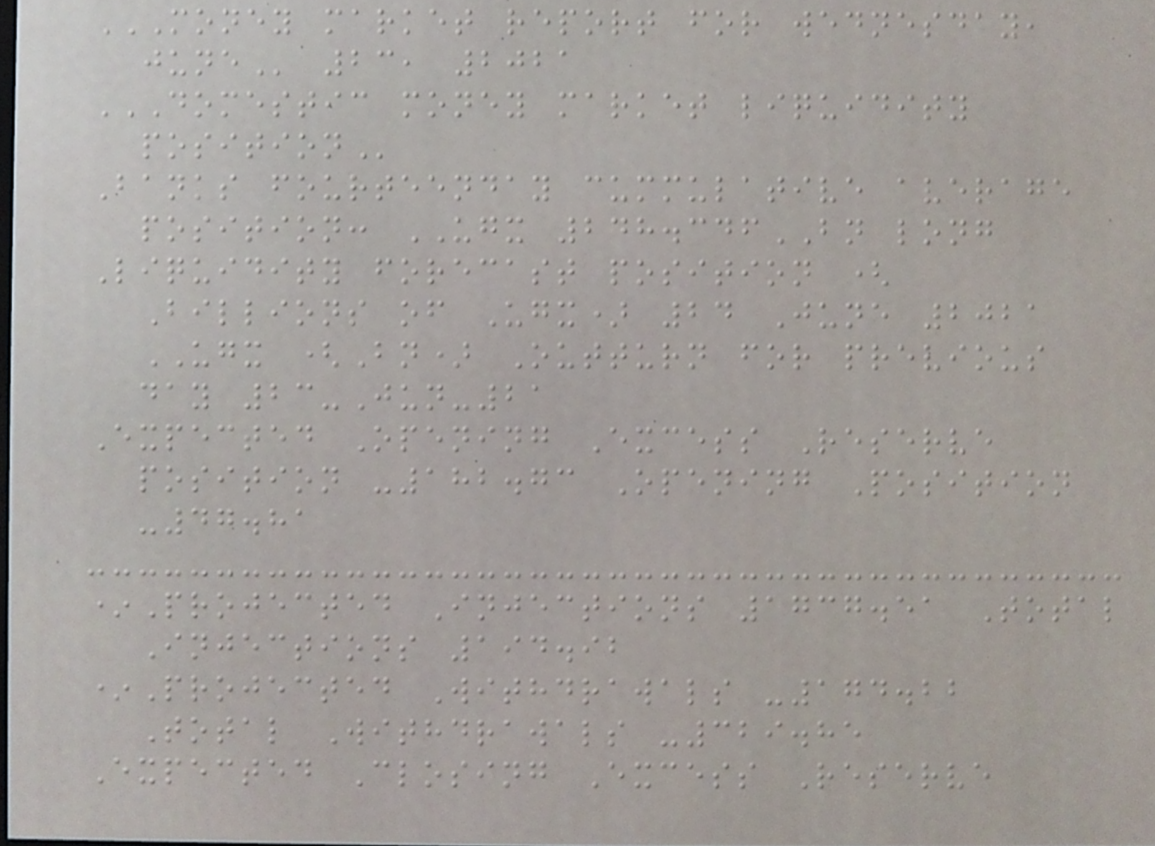MONEY MARKET REPORT FOR WEDNESDAY,
JUNE 23, 2021
DOMESTIC MONEY MARKET LIQUIDITY
POSITION
Banks fourteenday cummulative average
position: UGX 248.346BN long
Liquidity forecast position (
Billions of Ugx) 24 June 2021
UGX (Bn) Outturn for previous
day 23-Jun-21
Expected Opening Excess Reserve
position -182.73 Opening Position
-47.81
*Projected Injections 1737.51 Total
Injections 194.92
*Projected Withdrawals -174.22
Total Withdrawals -329.85
Expected Closing Excess Reserve
